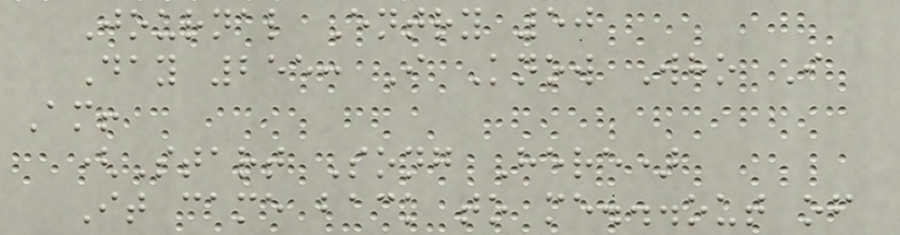Journal Entry 50
Day 255: I Know Who I
Am!
(Start Song Here)
It came back to me...out of
